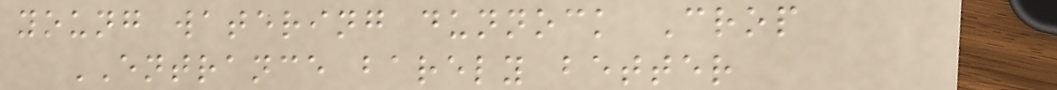young watering dunnock Crop
ENTRANCE barely better
